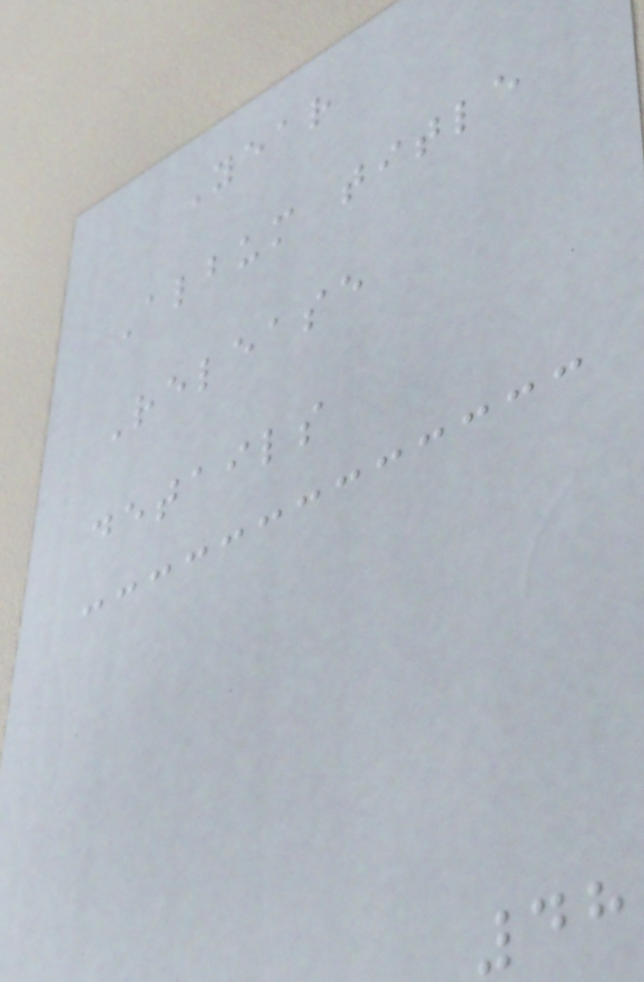Year
Album title
Release
details
48
